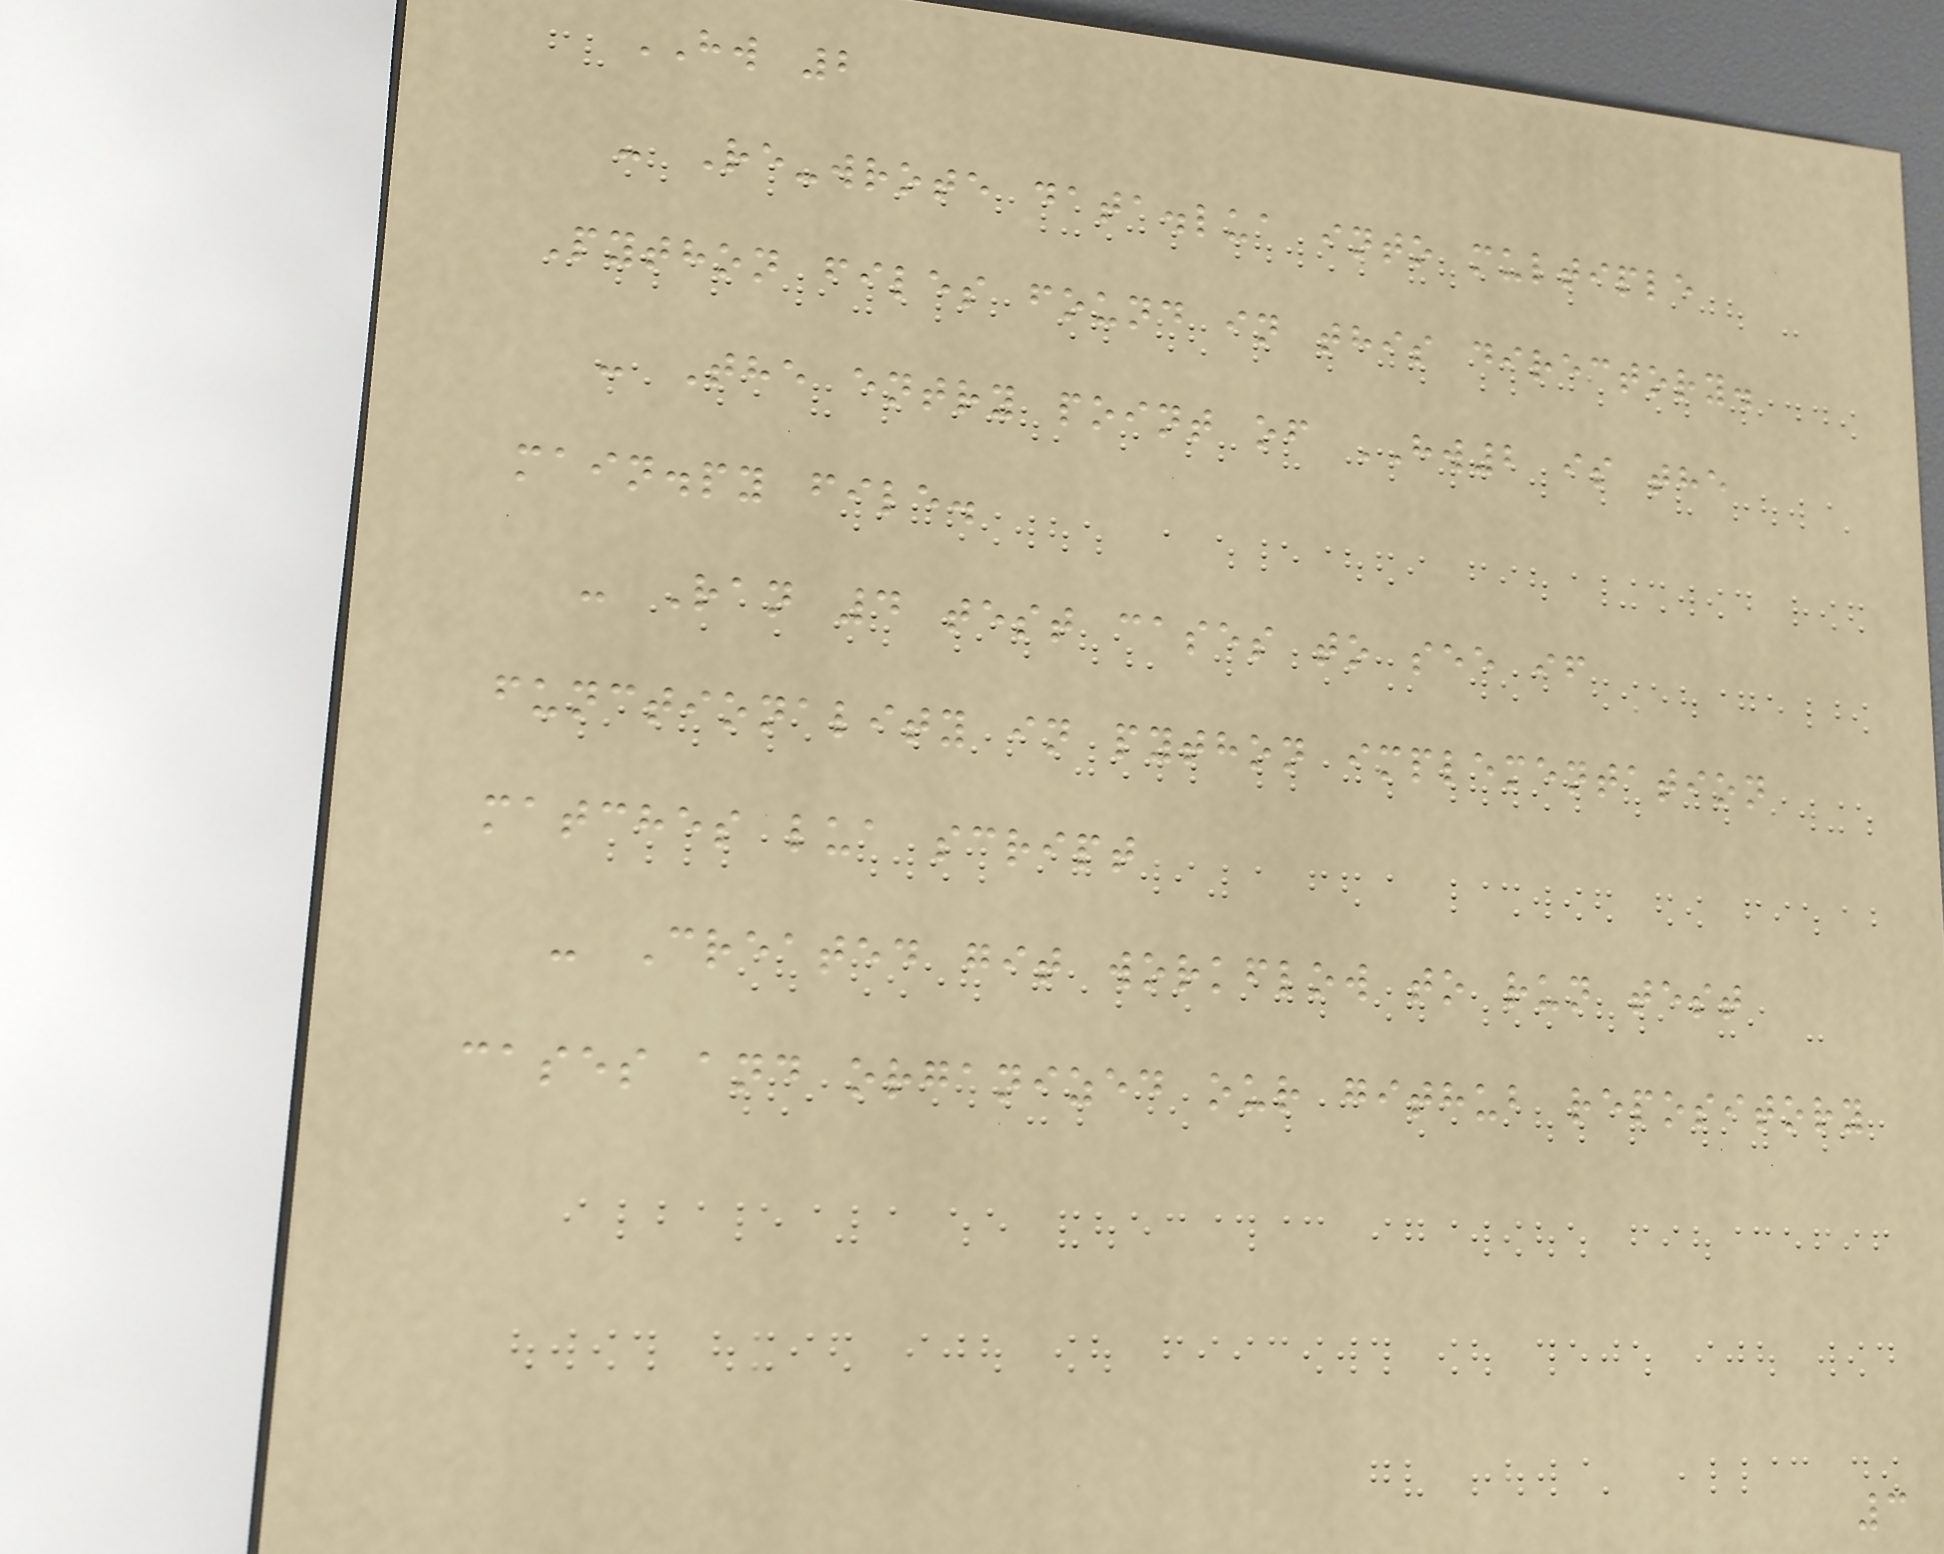HW 2
- Re-wrote data.lua into multiple
Python files found in this directory.
- The entry point of HW2 is the
main.py file.
- Ran 4 test cases to see if
functionality in python implementation
matches lua script
- Created git workflow to run test
cases and organized our github repository
3
